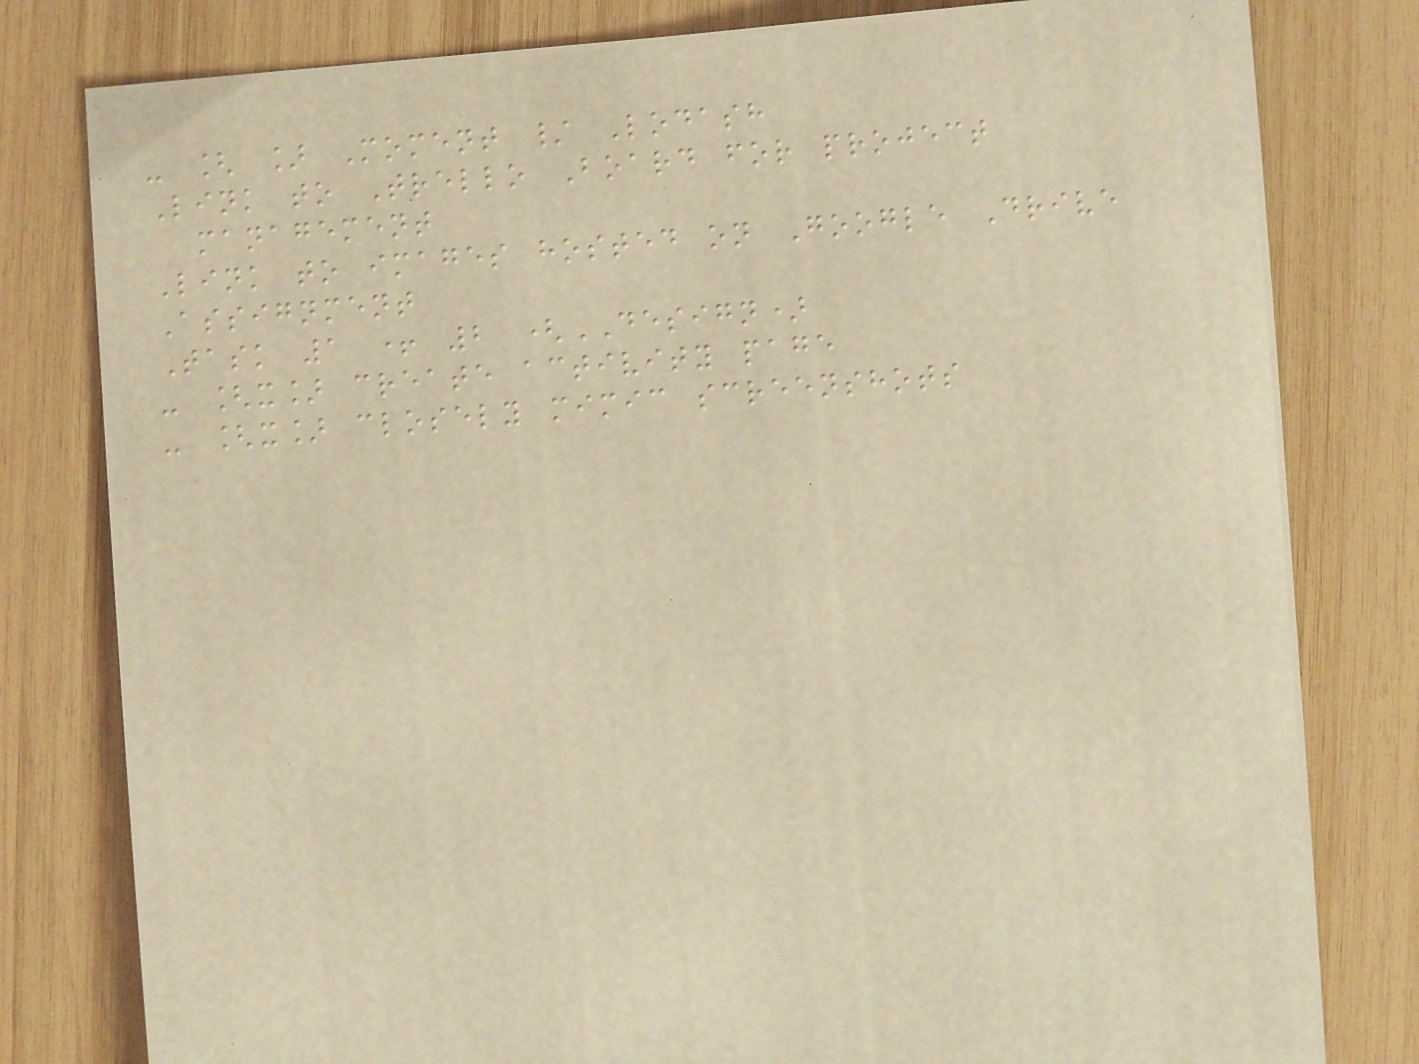- [ ] Moment / Lodash
Link to Trello Board for project
management
Link to images hosted on Google Drive
Assignment
Task 1 + 2 (DESIGN)
- [x] create activity page
- [x] closely mimic screenshots
